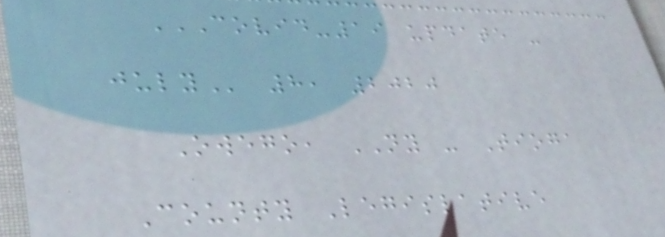COVID-19 UPDATE -
JULY 8, 2020
Owego, NY - Tioga
County Legislative
